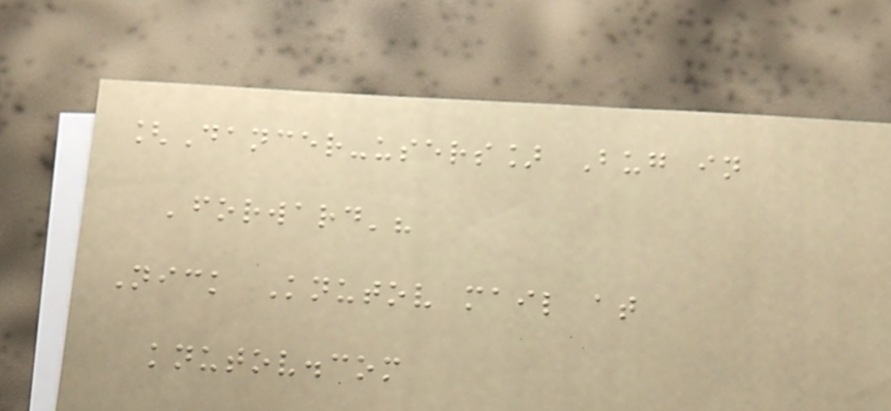[Dancer-users] Bug in
'forward'?
Nick Knutov mail at
knutov.com
